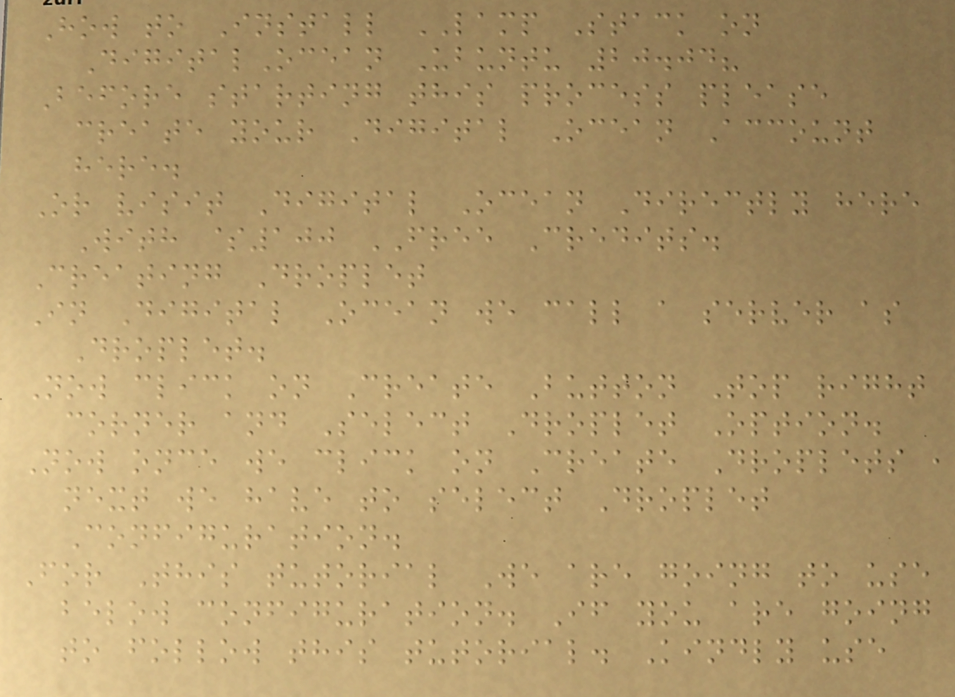How to Install LAMP Stack on
DigitalOcean Ubuntu 20.04?
Before starting this process please
create your Digital Ocean Account
here.
Or visit Digital Ocean Directly here
With $100 FREE Credits.
Creating Droplet
In Digital Ocean we call a server as
Droplet.
Now click on Create Button Top right
corner and Select Droplet Option.
Now once we click on Create Droplets ,
next we have to select Droplet
Configuration.
For This tutorial We are going to use
below configuration. If you are going
to follow this tutorial. Kindly use
